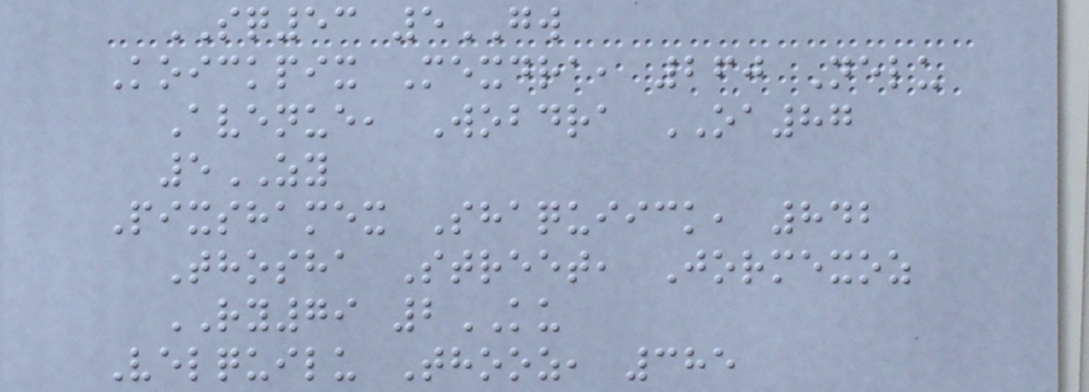SQ53 5GW
Koickpix Mexdra, 260 Nelu
Avenue, Wobdra OA87
5ZY
Pixshamex Shaquiick, 842
Thosha Street, Jormexoz
RY79 2KU
Velquilu Thooz, 385
